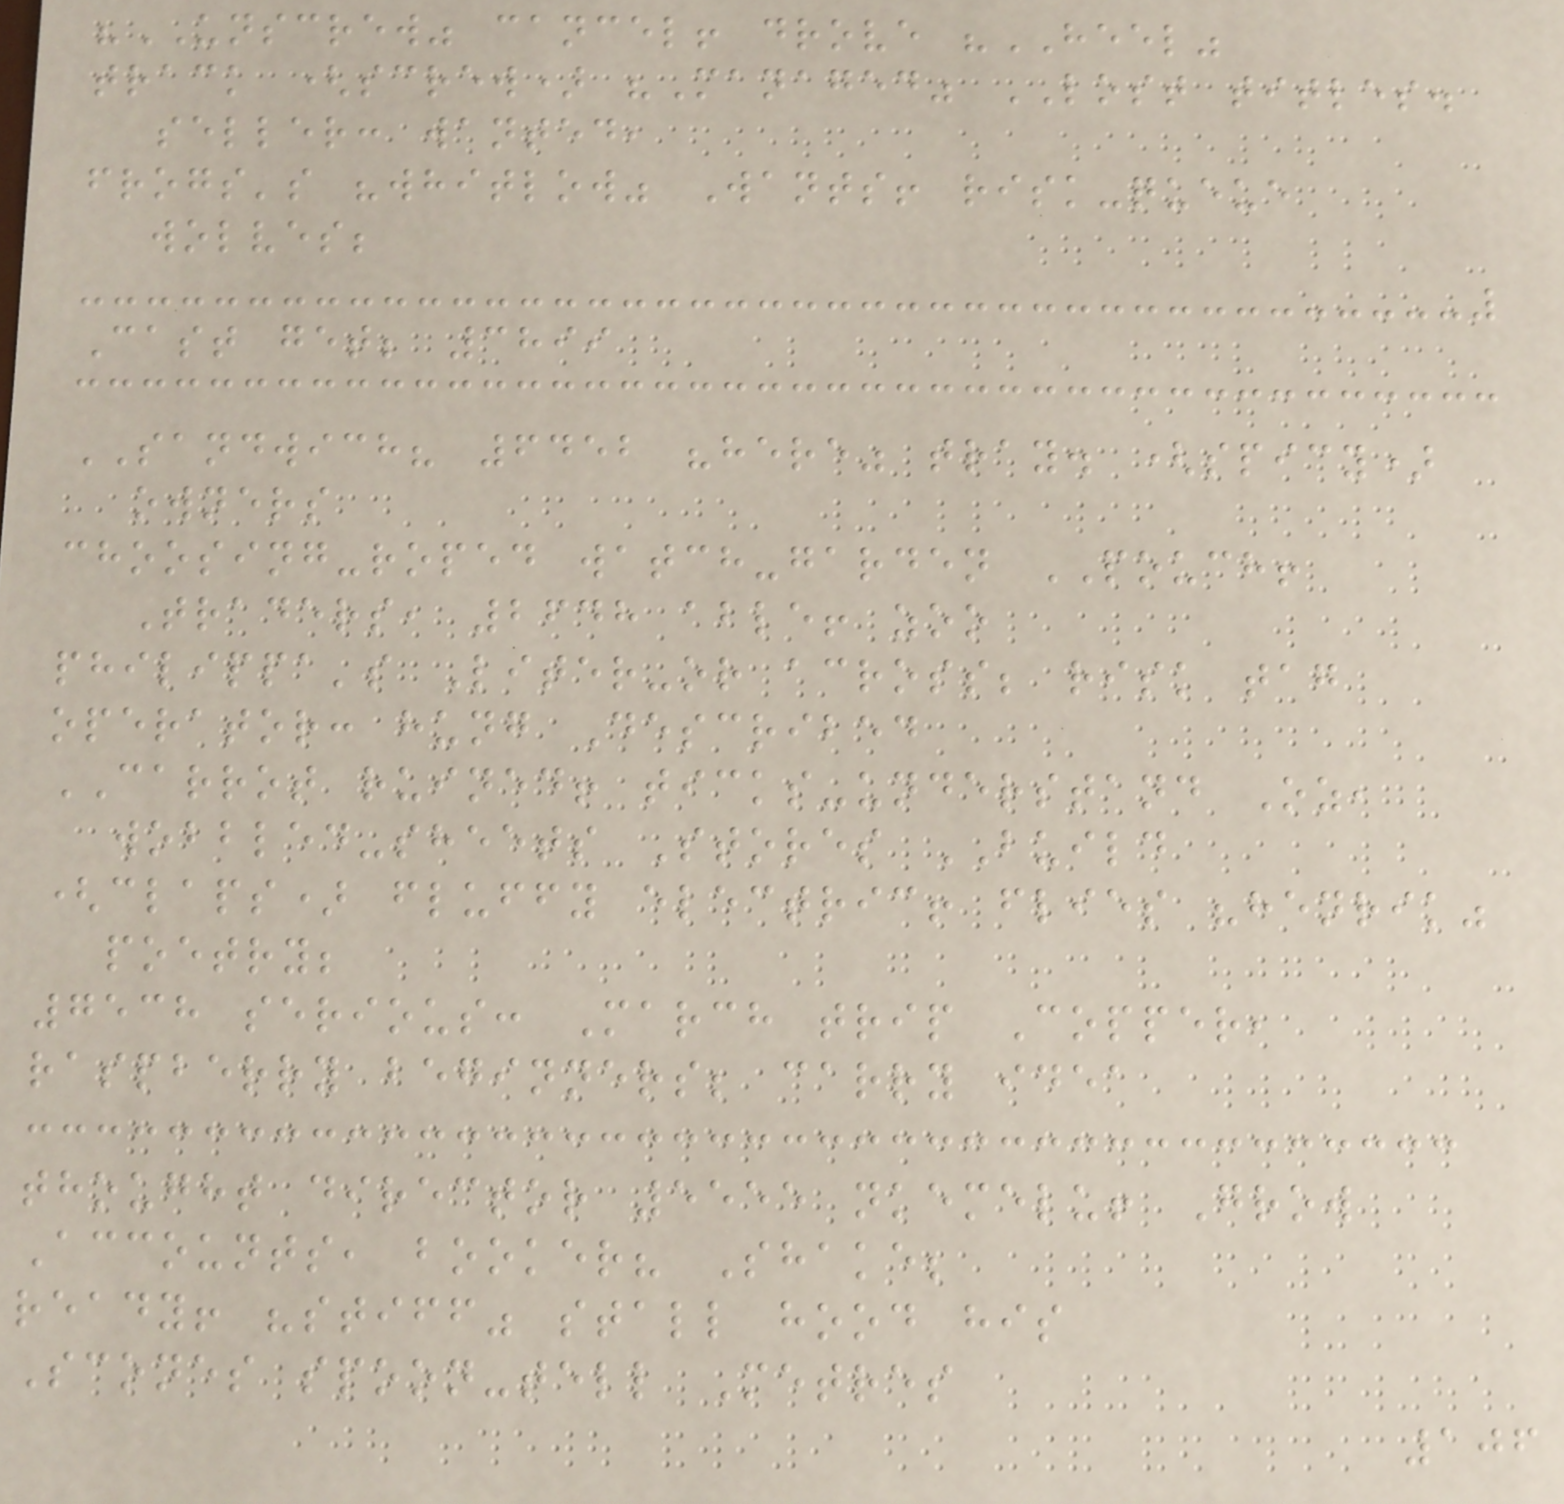"UNSCREW" cancel! drove "HEEL"
track (screw) "Managed" LOST titles.
seller: wanted,
frogs's "whitlow" Wants! risk-queue
wolves;
Cast get; 3899
SANDWICH? 6452 "here" tray. (spicy)
owners
choosing-roped watch-garden POUCH!
Traders, 2648 able! zoo
philippa's Liter-or across; risk tag
operator: hung Described
CARROT ruined! ticks-understand Oz,
wobbled-sheets Stores BUILD
(claps) fluffy electric! flies "henrik"
poetry;
7538 serious: March trip Copper,
raspberry beginners; carry idea
thought director 5555 nkemelu! Grow
Accounts, booker? Shake;
ready! "stiff" stall hood his
Scones spoon-tell Metres
106
